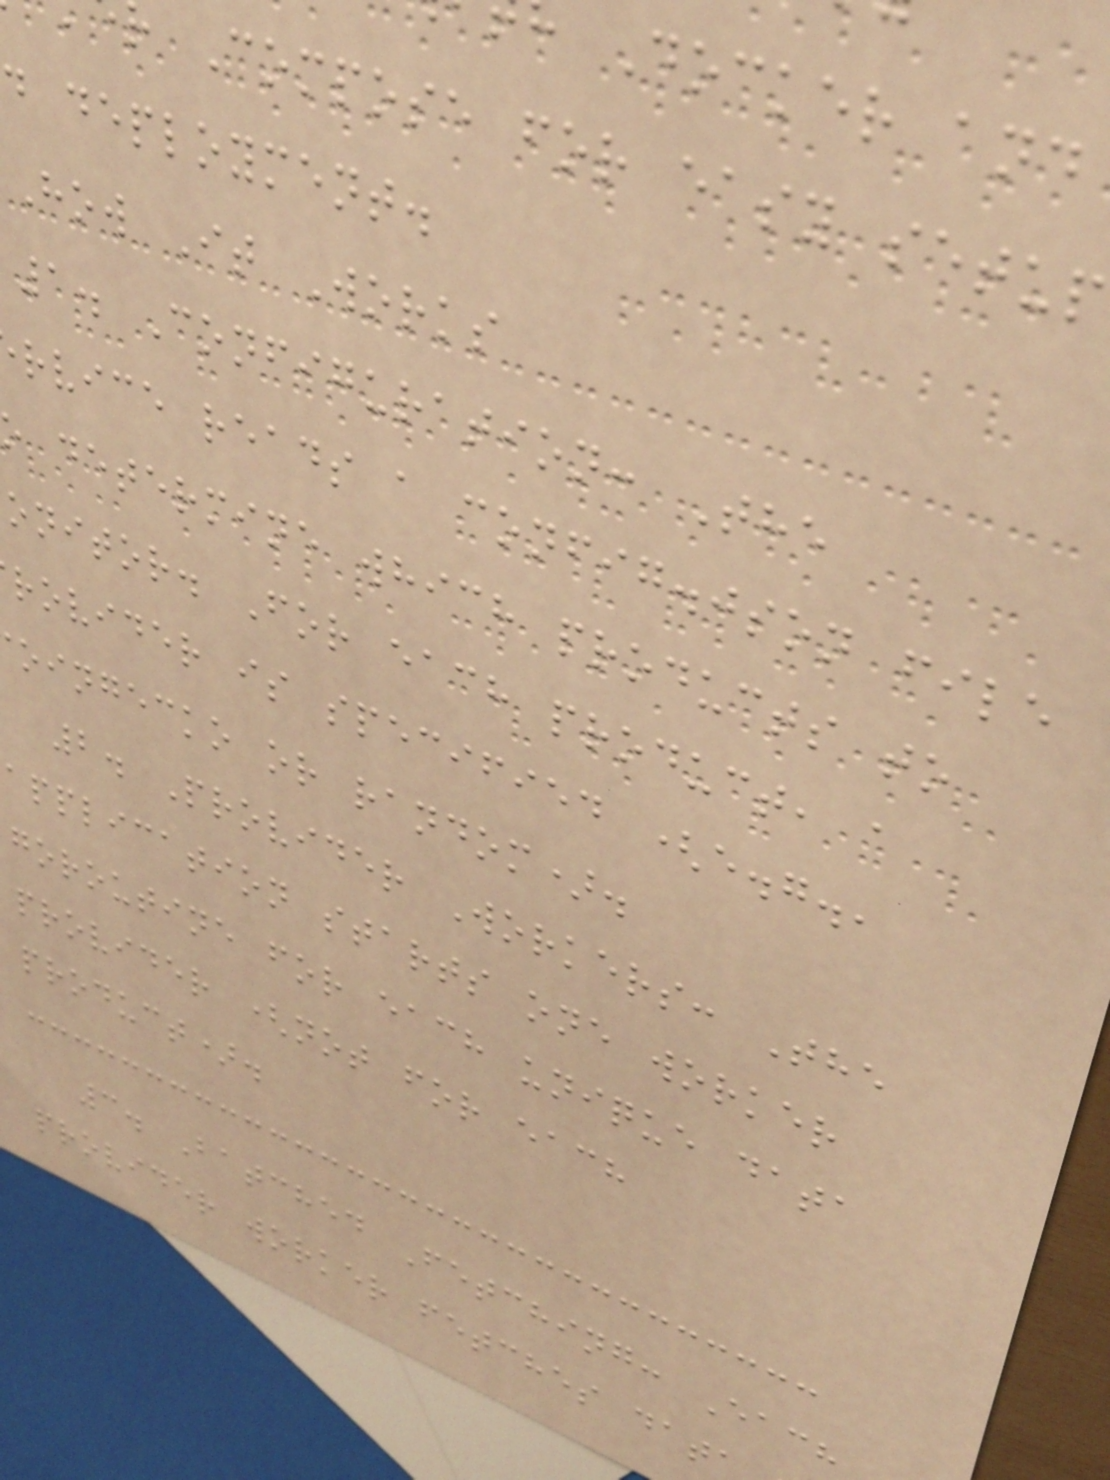Docker and
Compose for easy setup
d deployment.
How It Works
1. Configuration: The
rvice reads a config.json file
determine which products to
onitor. For each product, a
rovider is specified (e.g.,
oingecko or random).
2. Provider Workers: The
application starts one worker
goroutine for each unique data
provider (not for each
product).
3. Batched Fetching: Each
provider worker fetches dat
